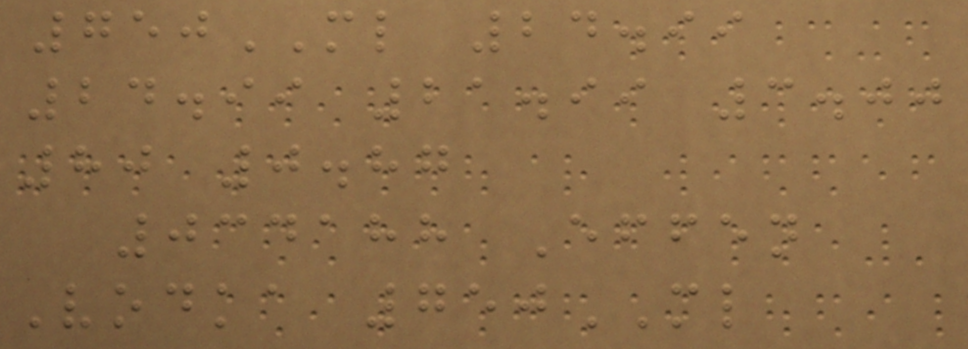750ML 24.99
24.99 21.99 3.00
80 0.87
034188 Effen
Vodka 750ML
